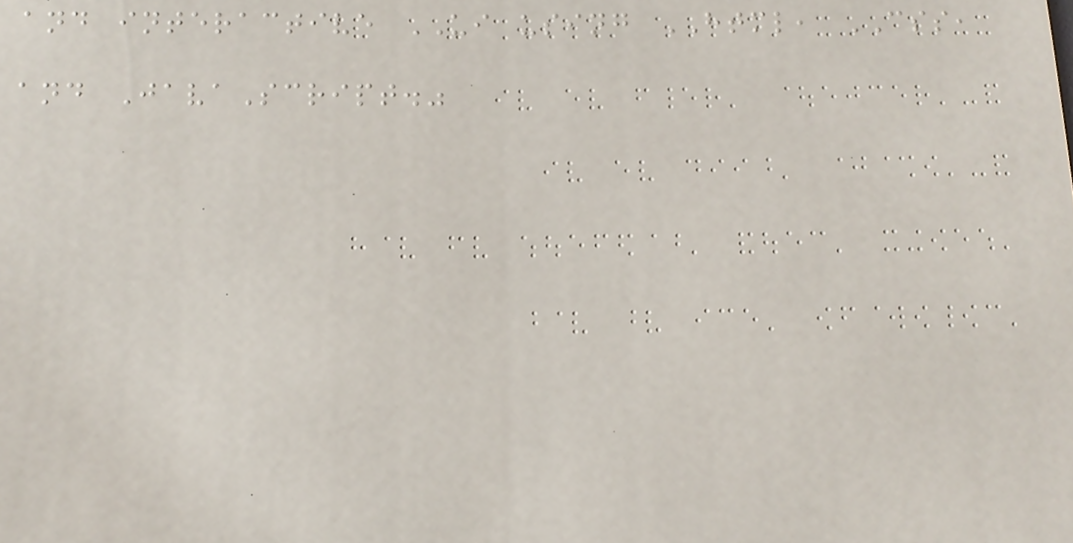and interactive UI using HTML, CSS,
and JavaScript."
